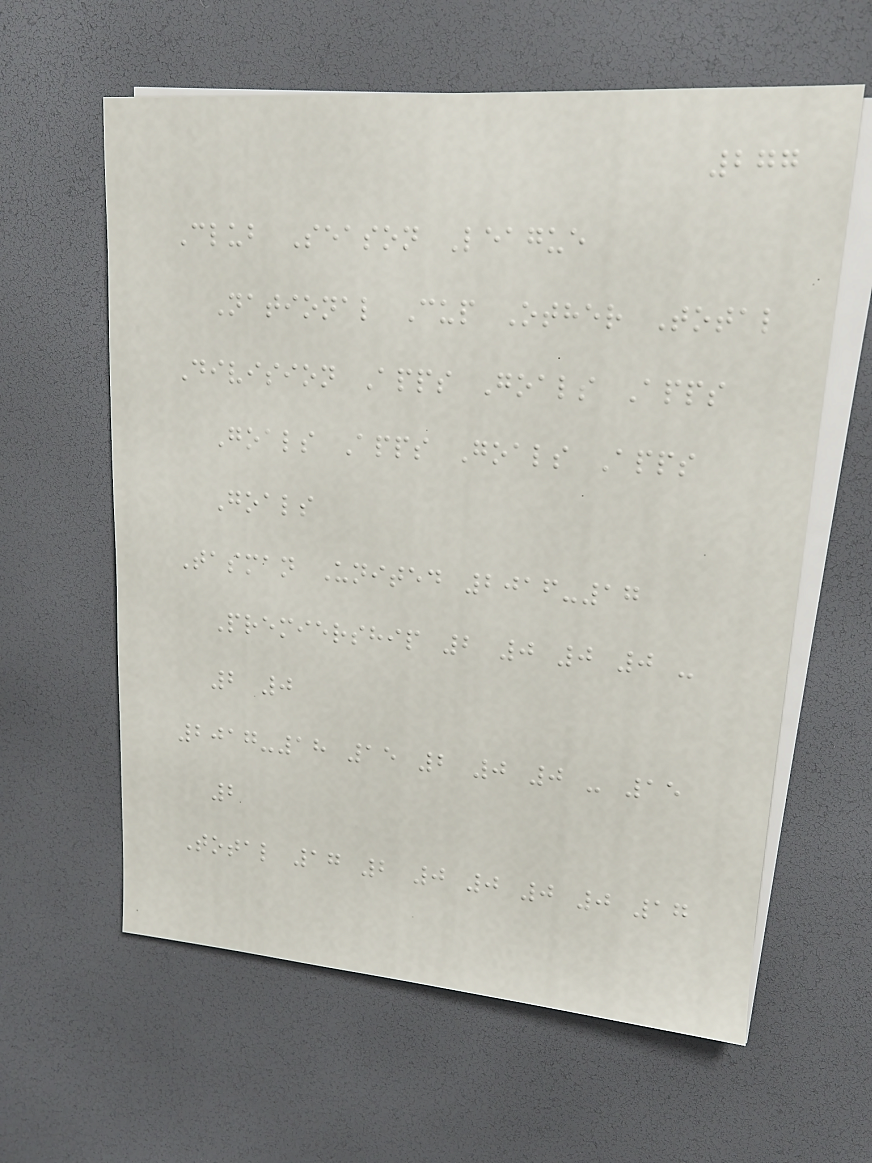277
Club Season League
National Cup Other Total
Division Apps Goals Apps
Goals Apps Goals Apps
Goals
Tasman United 2016-17
Premiership 2 0 0 0 -
2 0
2017-18 15 2 0 0 - 15
2
Total 17 2 0 0 0 0 17
